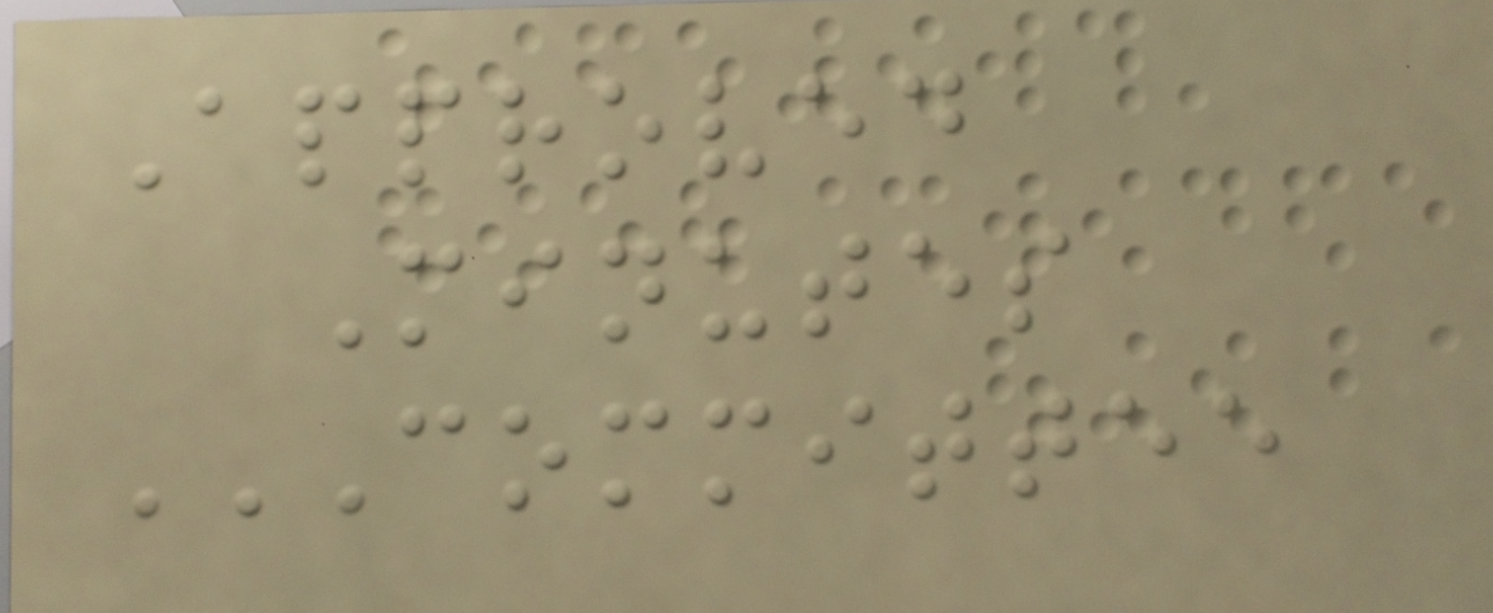Approved
Minutes
COMMITTEE
